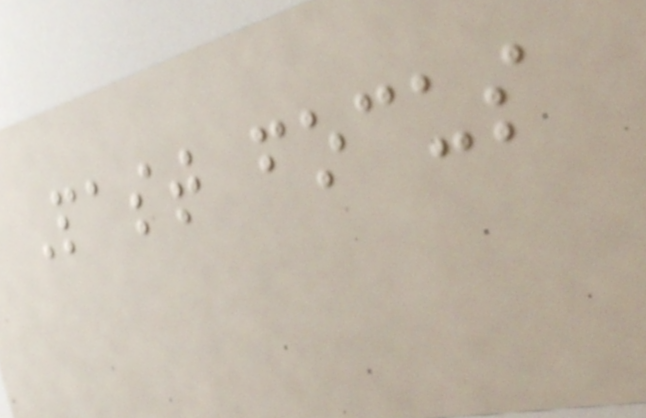Past focus
